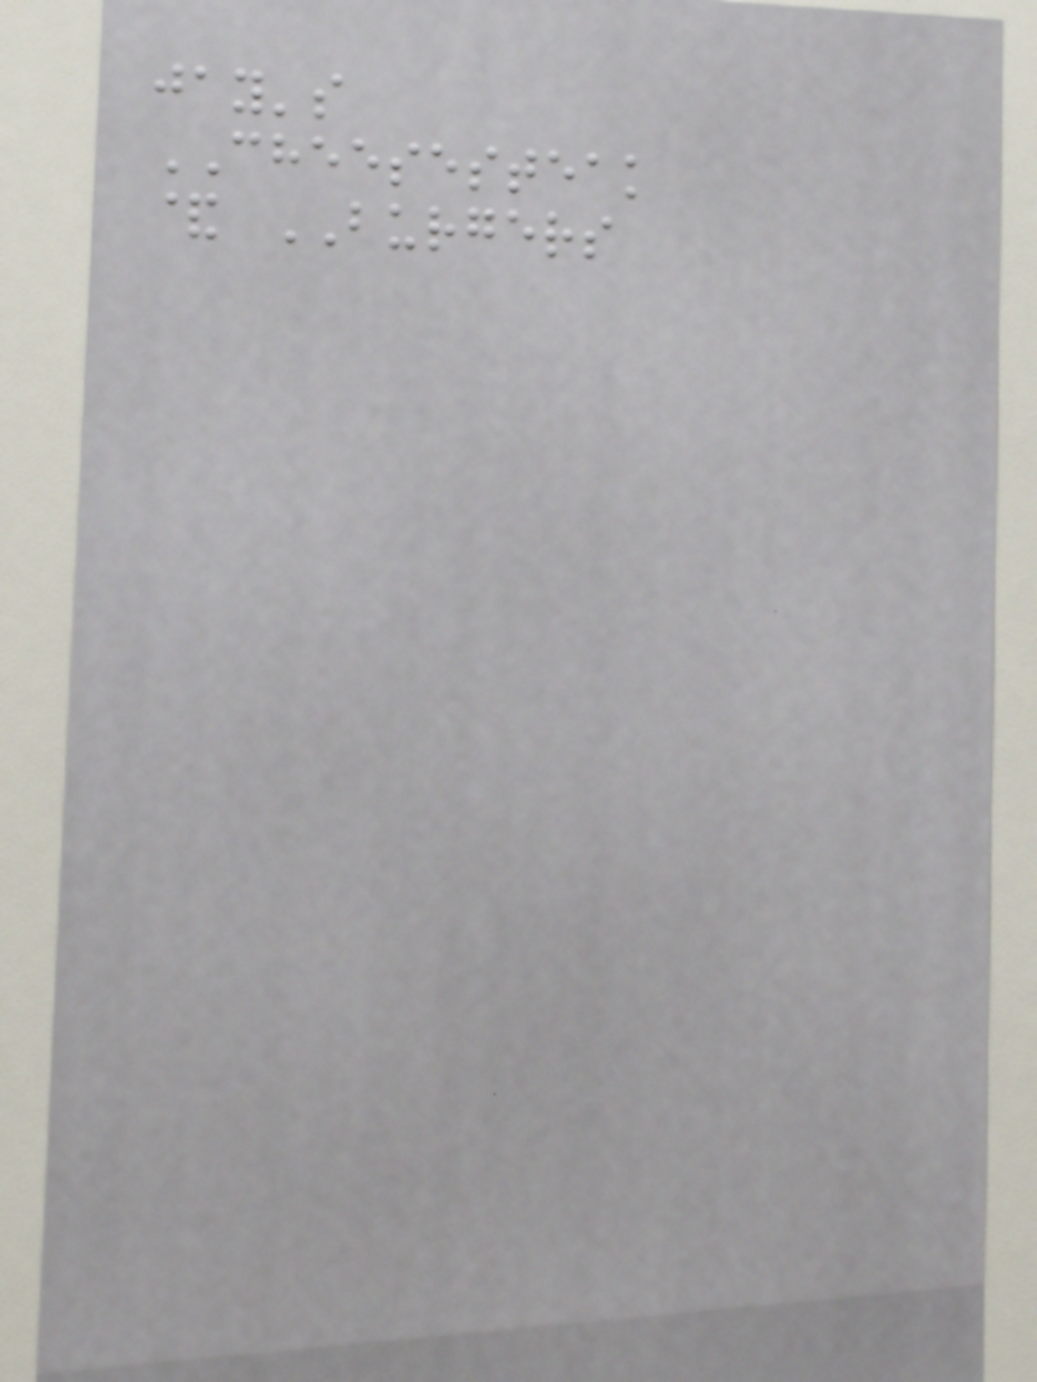jay's
CHEESESTEAK
& BURGERS
